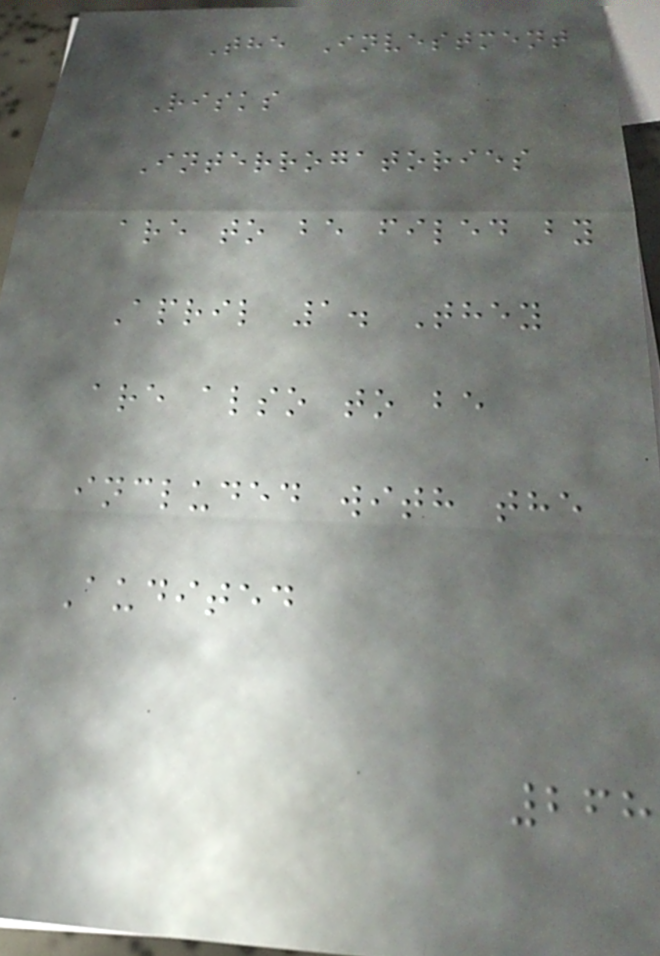The Investment
Risks
Interrogatories
are to be filed by
April 1. They
are also to be
included with the
Audited
268
